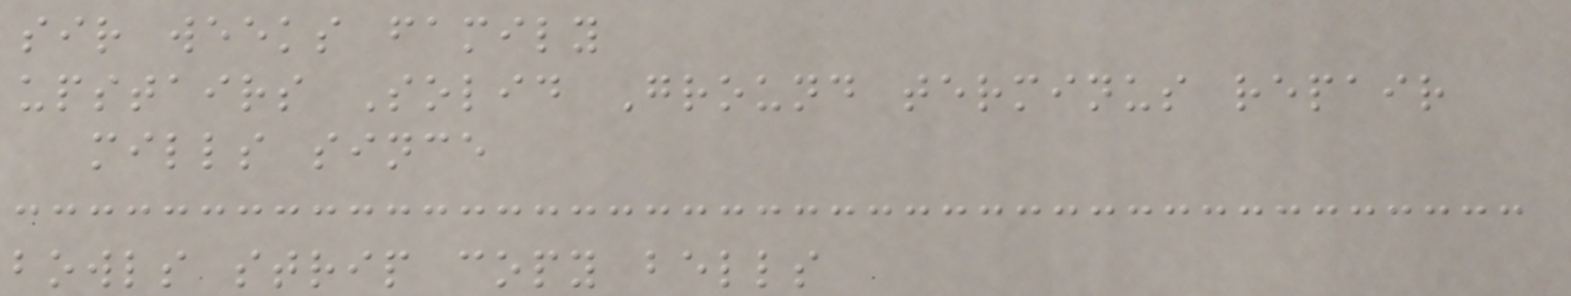sir weeks family
upstairs Solid Ground terminus repair
mills since
bowls strip copy bells
